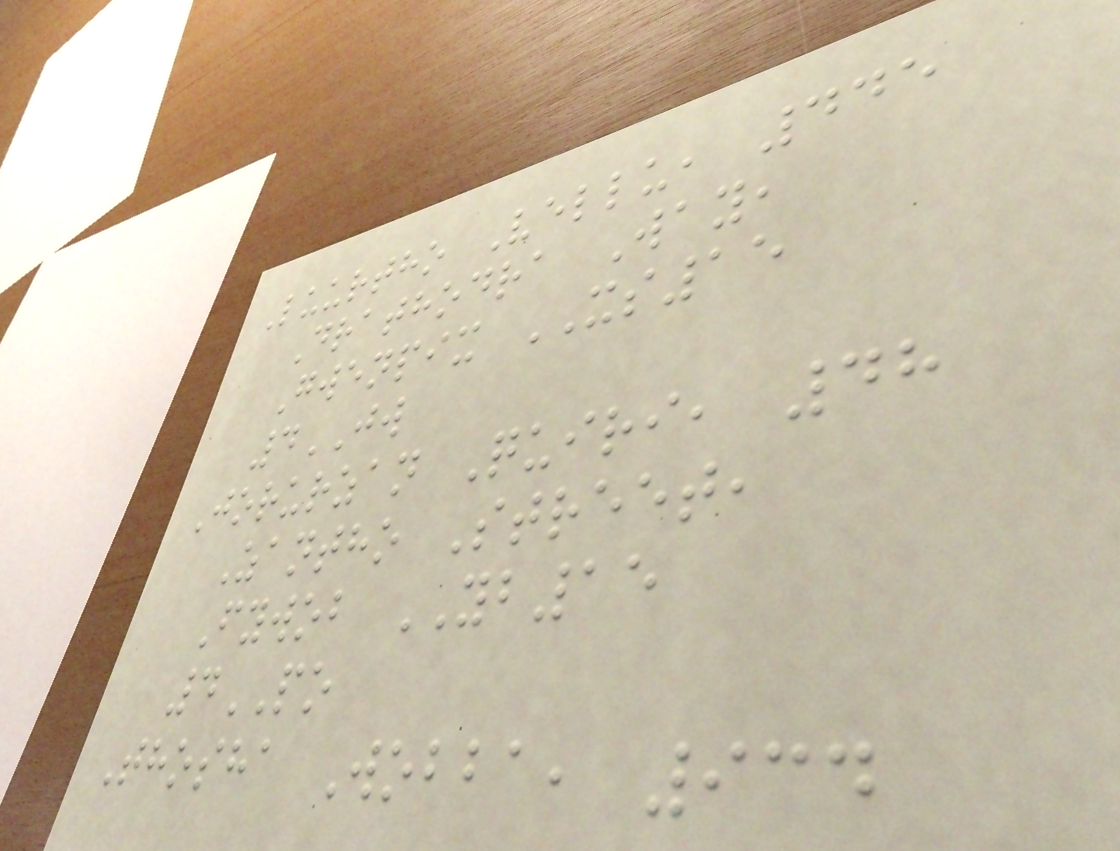Luurtho Vellu, 445
Drathodra Way,
Gwenpix XS15
4JW
Jorurzan Quiri, 48
Zantho Street,
Fywob YB15
4PO
Thosha Wobba, 934
